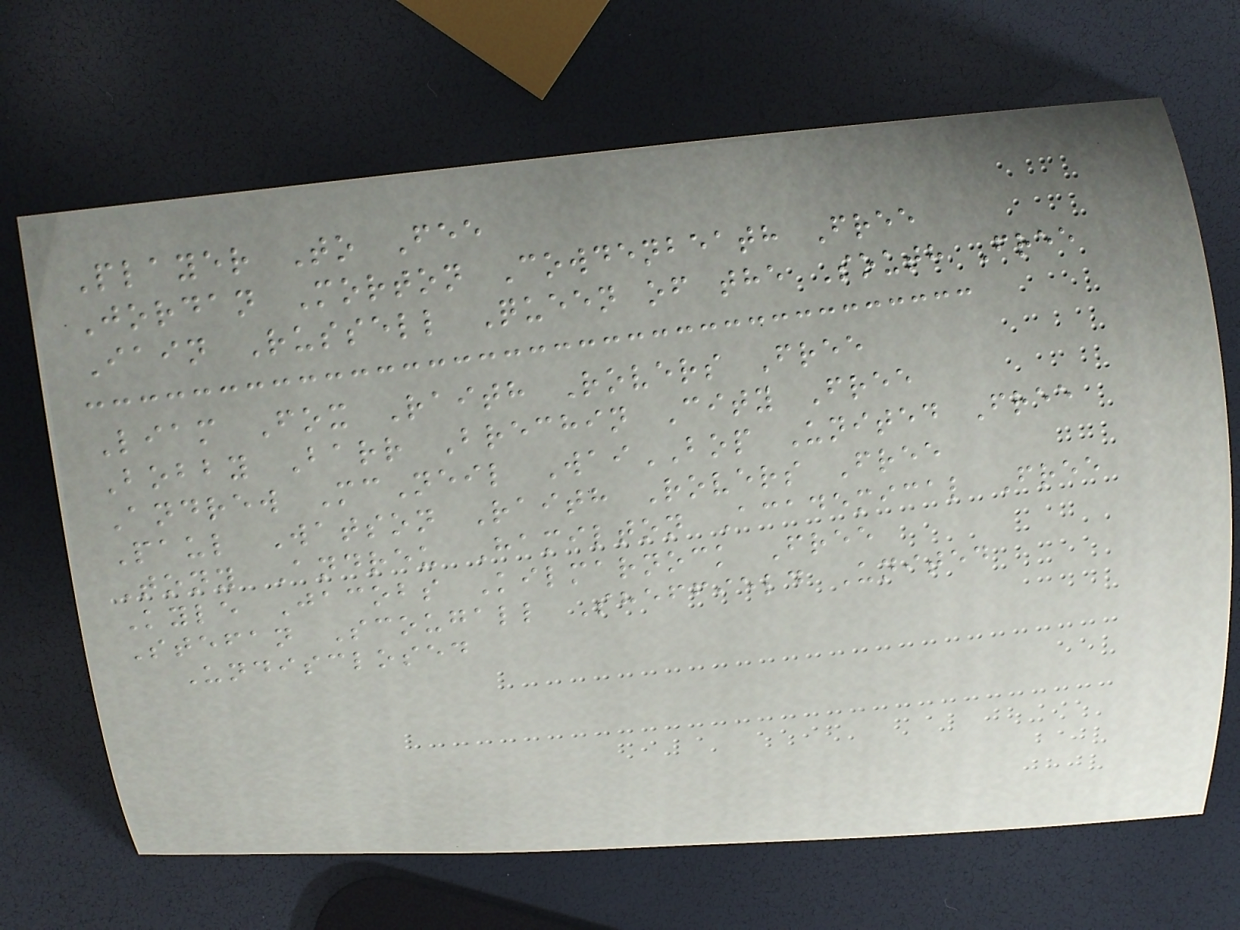Player To Fee
Jordan Morton Cowdenbeath Free
Iain Russell Queen of the South Free
Liam Fox Raith Rovers Free
Bobby Barr Brechin City Free
Andrew McNeil WaiBOP United Free
Paul Watson Raith Rovers Free
Tony Andreu Hamilton Academical Free
Kyle Jacobs Kilmarnock Free
Stefan Scougall Sheffield United
Undisclosed
